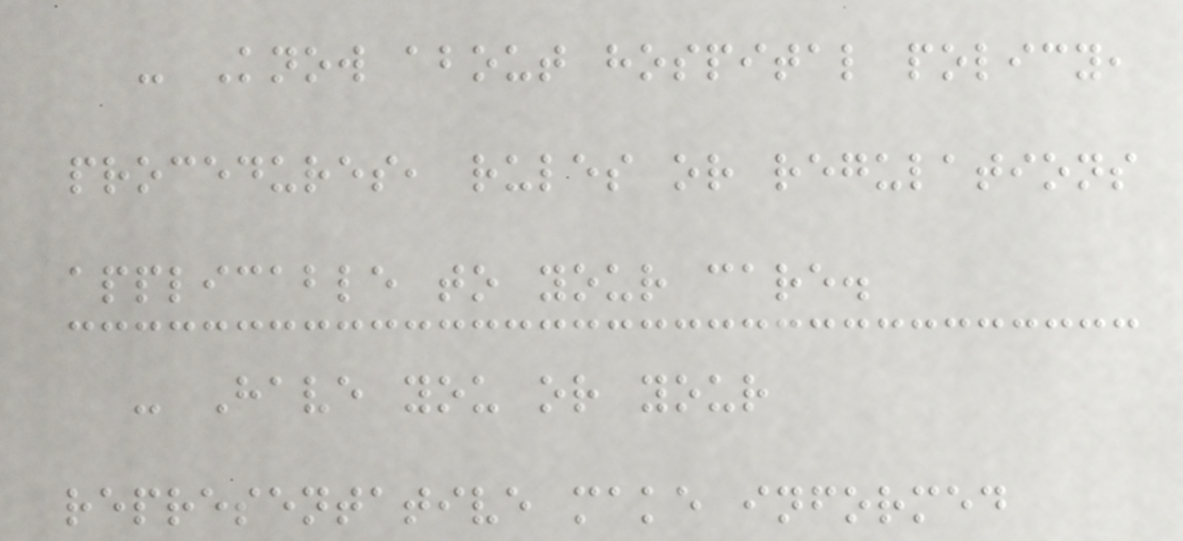- Know about hospital policy,
procedures, rules or regulations
applicable to your care.
- Have you or your
representative make informed
